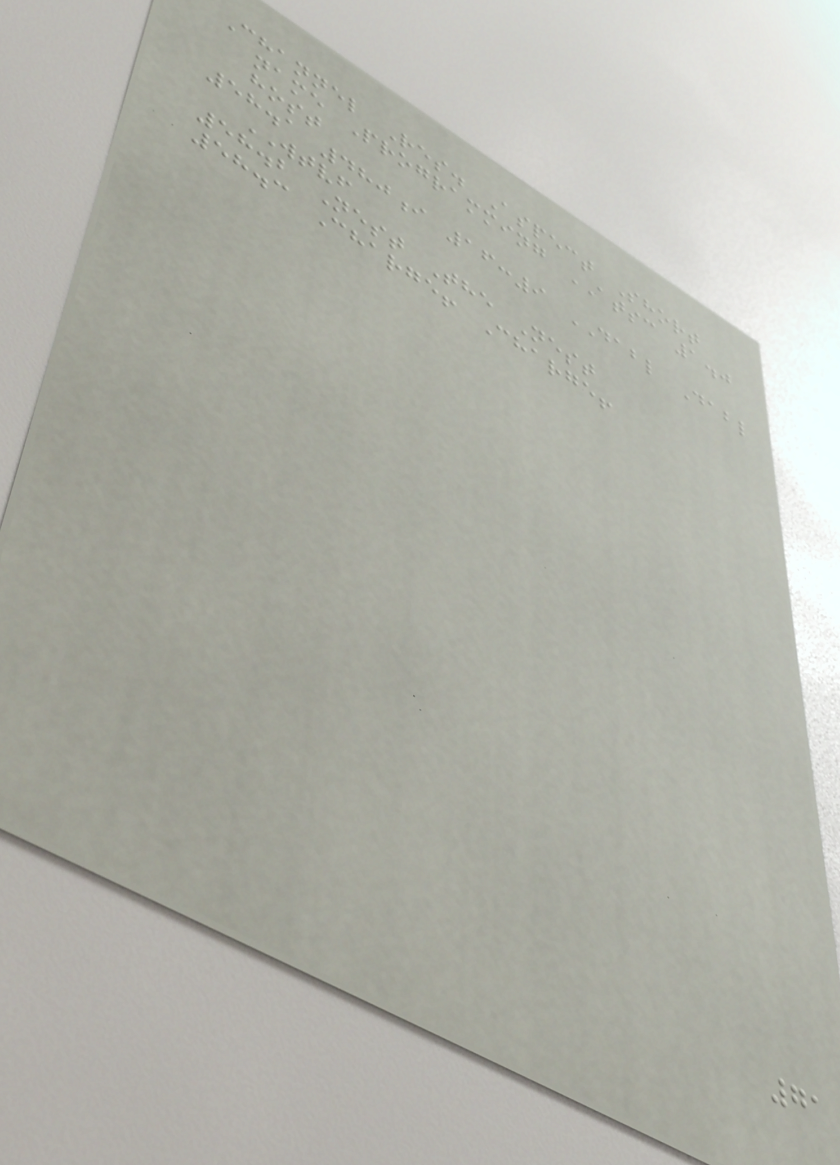Channel Res. Aspect Short
name Programming ATSC 1.0
host
58.1 480i 16:9 DABL Dabl
WTVF
58.2 Nest The Nest
58.3 Charge! Charge!
71
